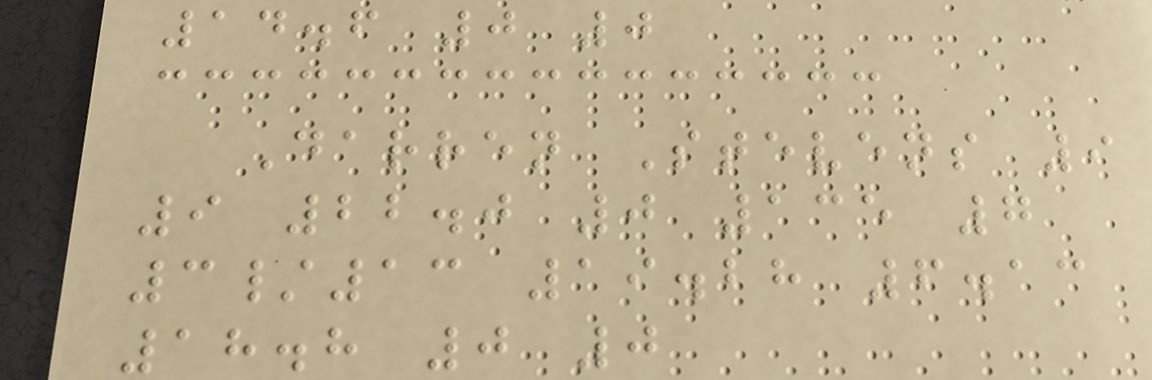14.6 0 0
Darren Stevens 9
9 22.0 0 135 7
3/13 19.28 6.13
18.8 0 0
